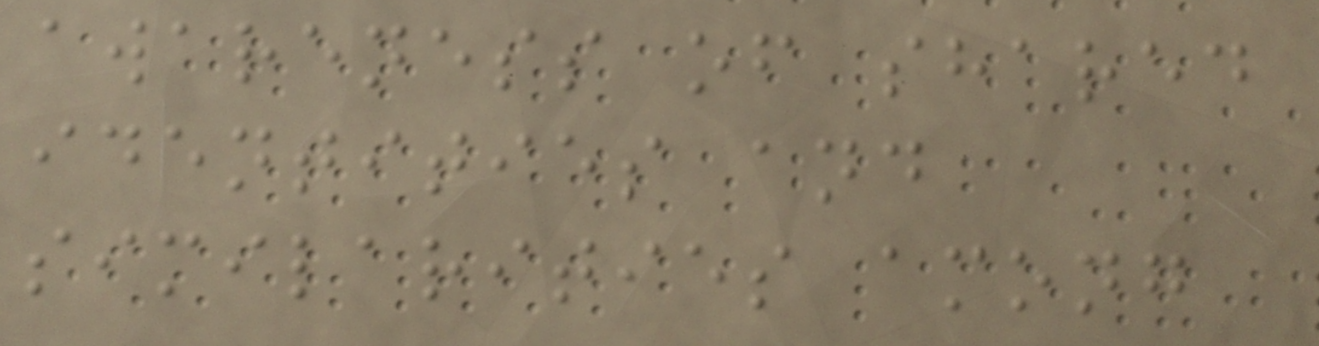awareness of shared
identities and
similarities among
